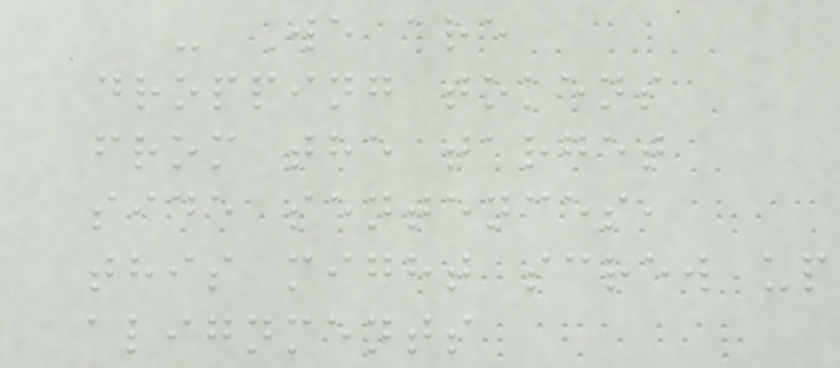- We are
dropping tokens
from the target
side sentences,
this might screw up
alignments
